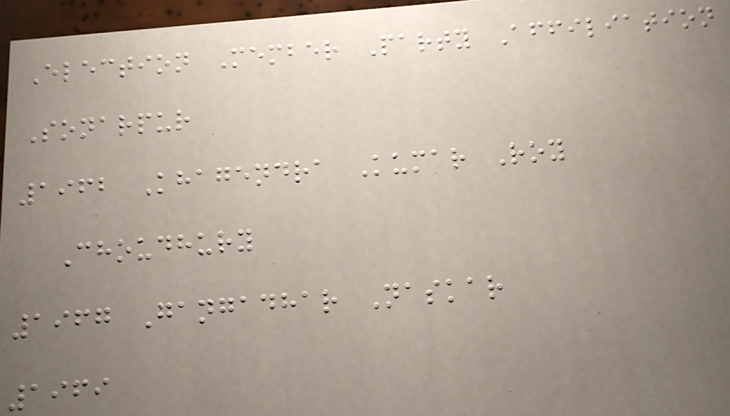Election Member Party Affiliation
Sonarpur
1962 Khagendra Kumar Roy
Choudhury
1967 Gangadhar Naskar
1969
